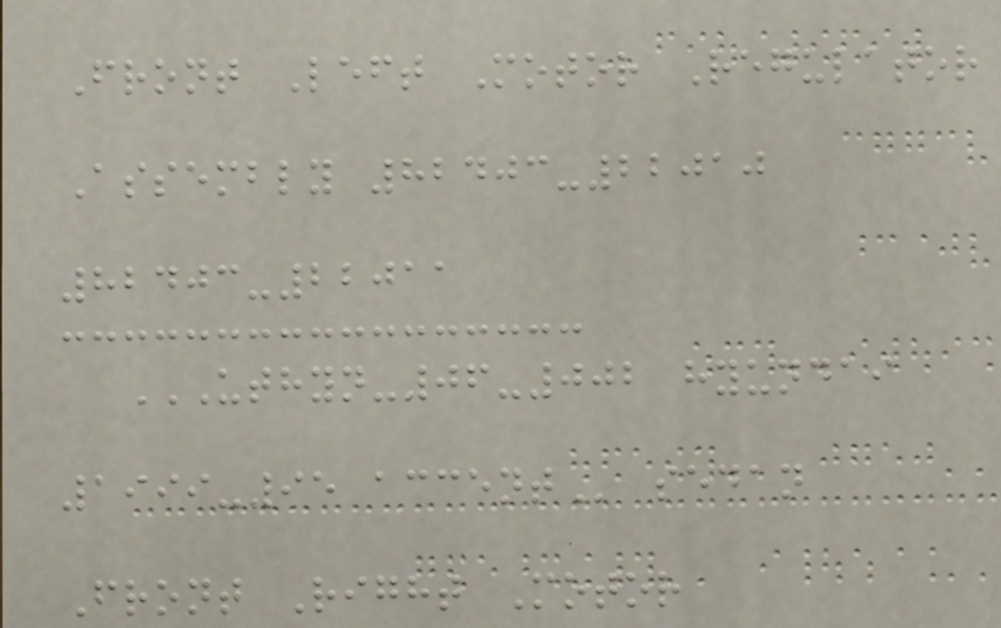Front Left Motor Regulator
Assembly 82403-22010
82403-22011
UTHYN-06-002 HYUNDAI
1999-95 ACCENT sedan
Front Right Motor
